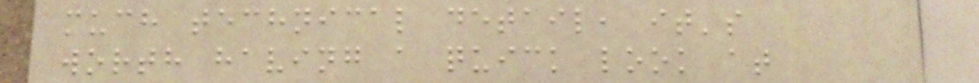much technical detail, it's
worth having a quick look at
